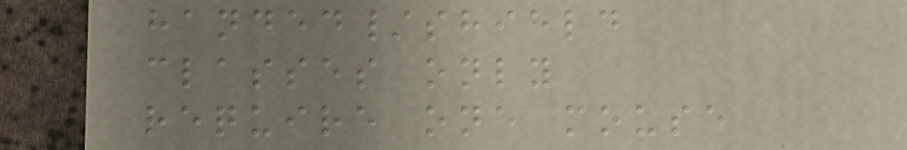handed/shield
classes only
require one mouse
